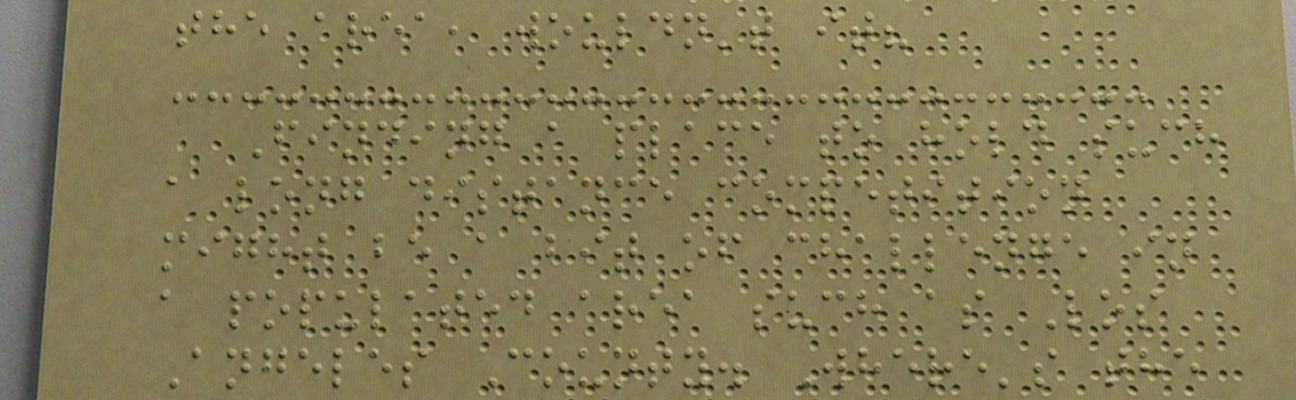the area, wouldn't it?
Finding a place to hold such
a long distance competition
might be a bit of challenge in
a populated area such as Los
Angeles County. Where's the
